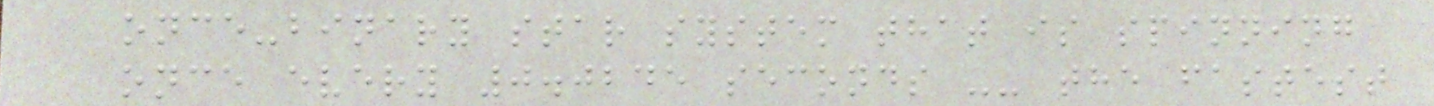once-binary star system that is spinning
once every 0.0245 seconds -- the fastest
